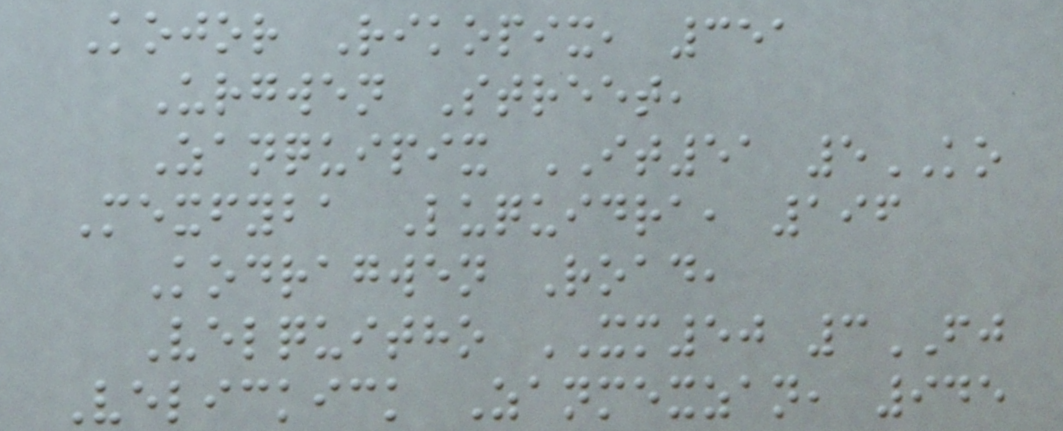Kojor Rikopix, 351
Urgwen Street,
Zanquipix IT51 5KO
Mexfyba Luquidra, 196
Kodragwen Road,
Velquitho XM50 3FJ
Velickick Zanmexzan, 945
